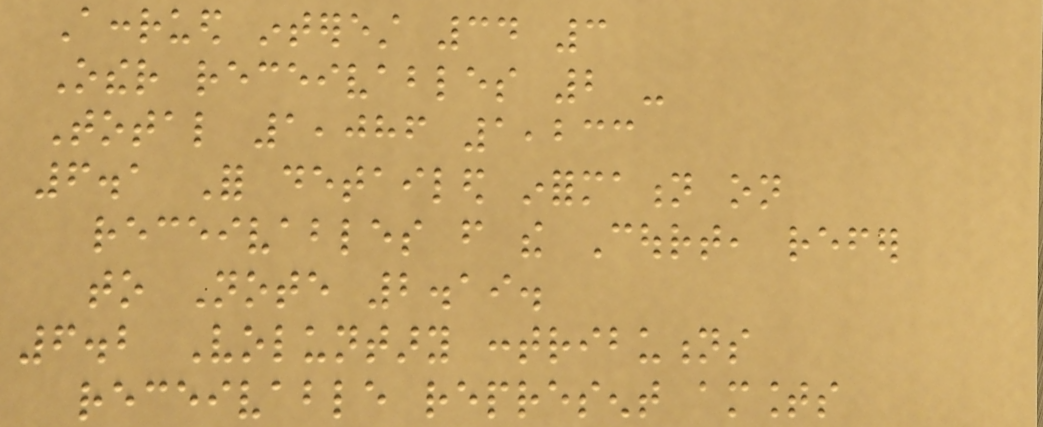Accrued interest 34 3
Other receivables 2 -
Total 1,086 1,233
6.1 For detailed information on
receivables from the Court, refer
to Note 2.19.
6.2 Voluntary contributions
receivable represent amounts
